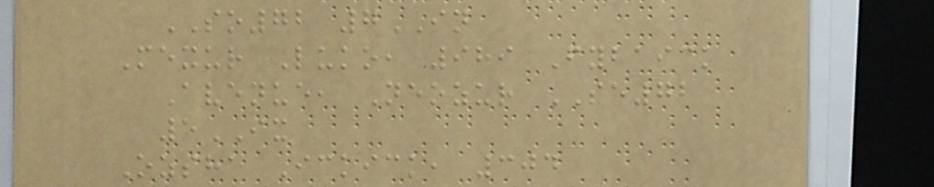SO72 7IN
Mexur Luko, 989 Fybaick
Avenue, Neozur SE72
5IX
Ozsha Ickick, 304
